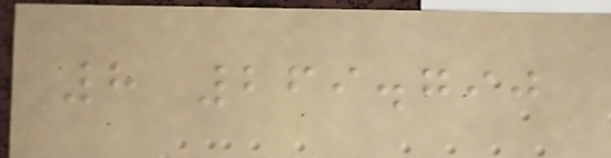8 269.790
